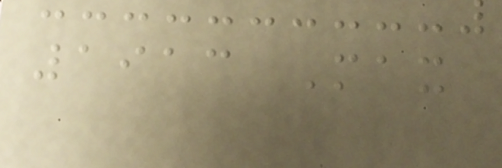1913 Max
